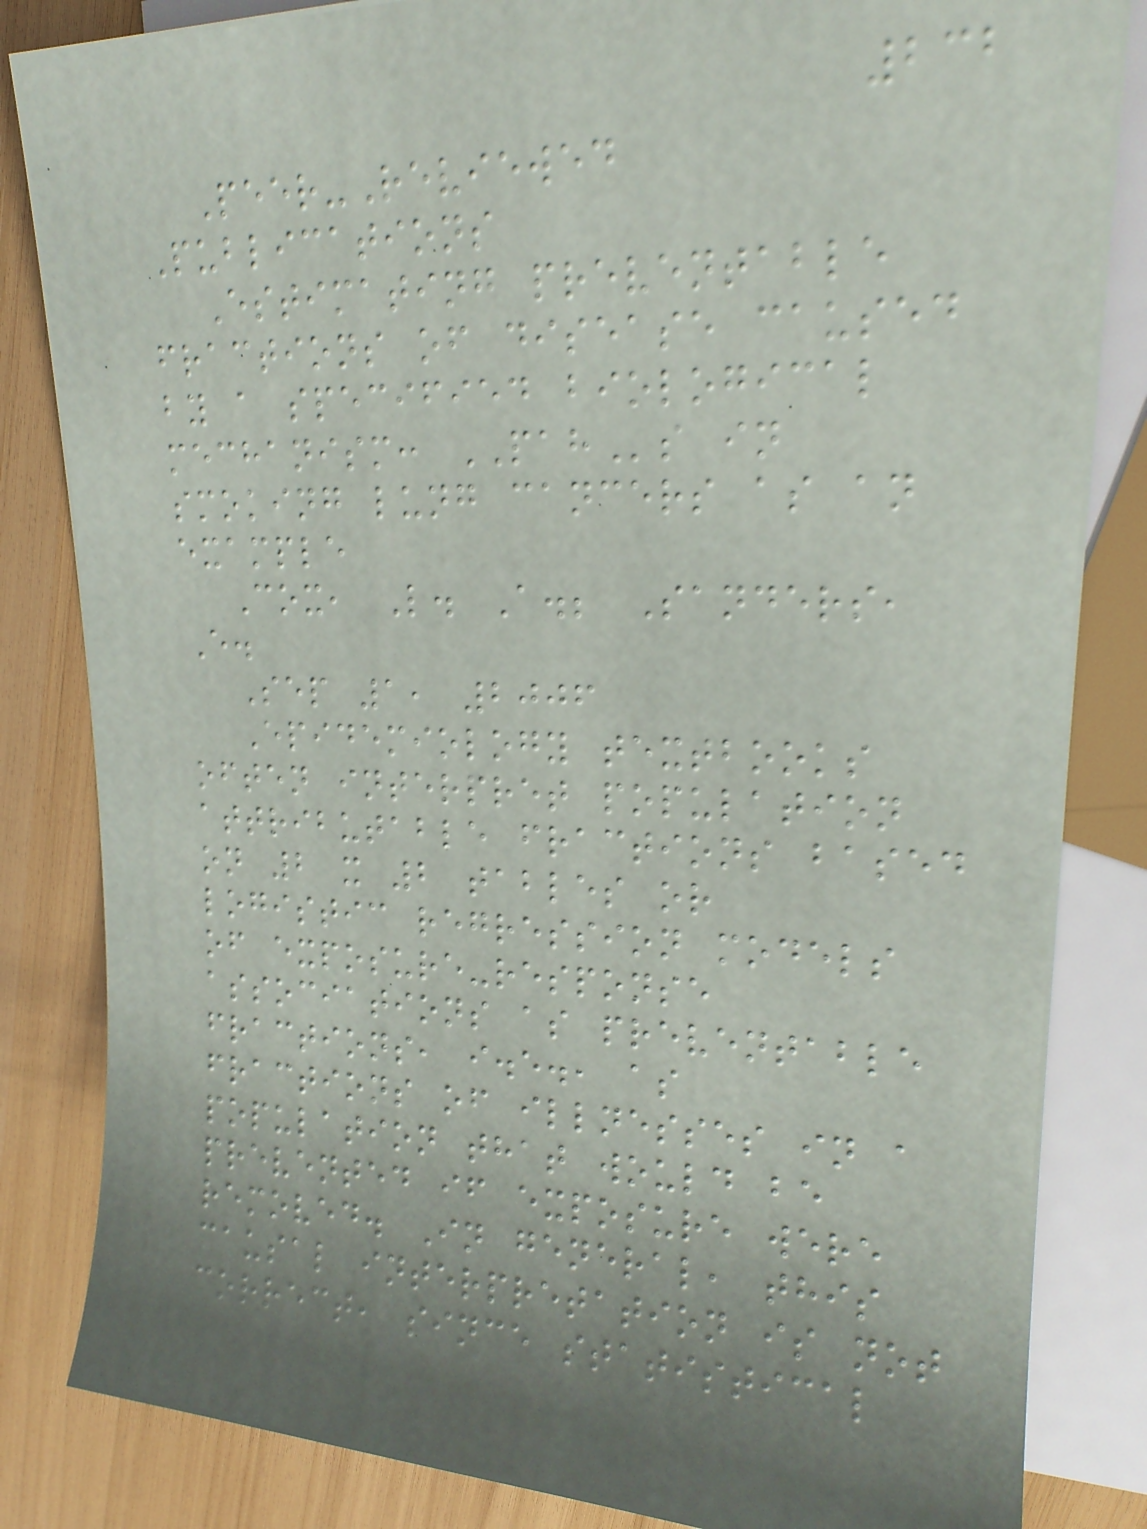232
Peer-Reviewed
Publications
Estimating preventable
fractions of disease caused
by a specified biological
mechanism: PAHs in
smoking lung cancers as an
example
Cox, L. A.; Sanders,
E.
Sep 1, 2006
Epidemiology textbooks
often interpret population
attributable fractions based
on 2 x 2 tables or
logistic regression models
of exposure-response
associations as preventable
fractions, i.e., as
fractions of illnesses in a
population that would be
prevented if exposure were
removed. In general, this
causal interpretation is not
correct, since statistical
